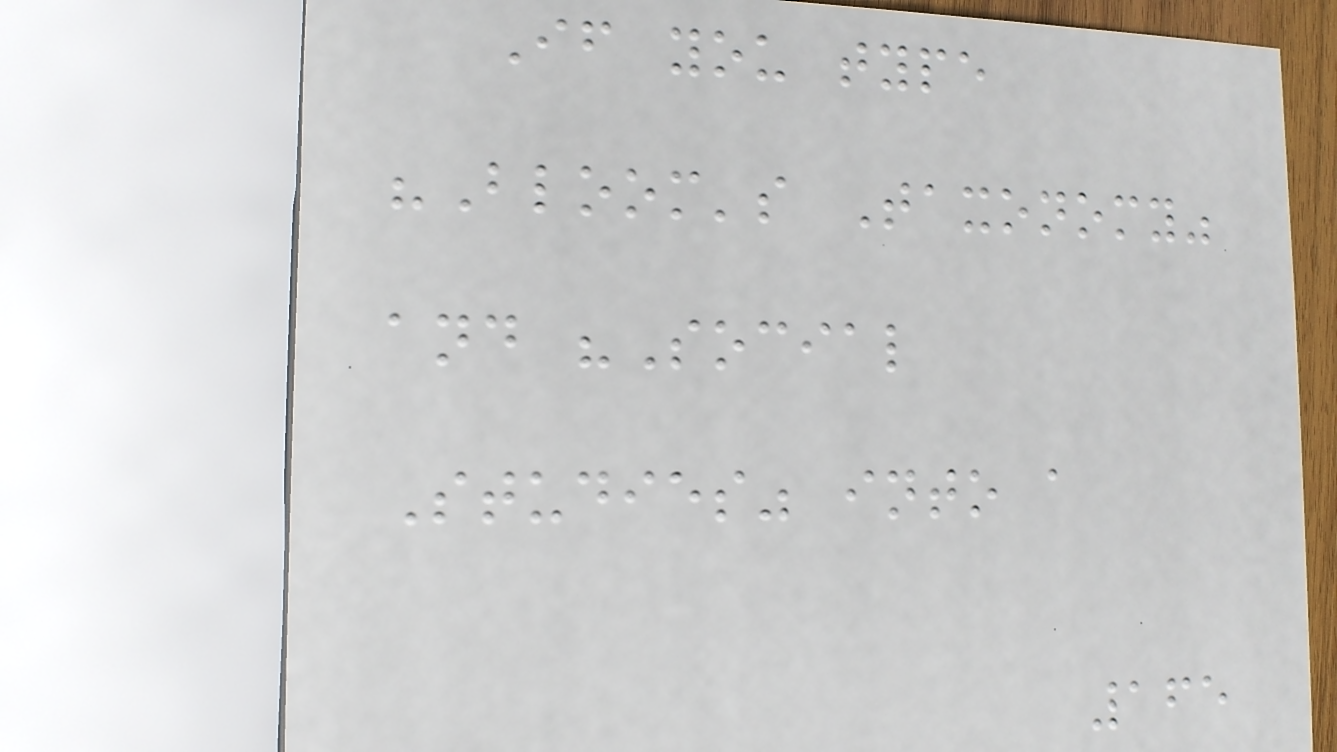If you type
"Bloom's Taxonomy"
and "Social
Studies" into a
165
